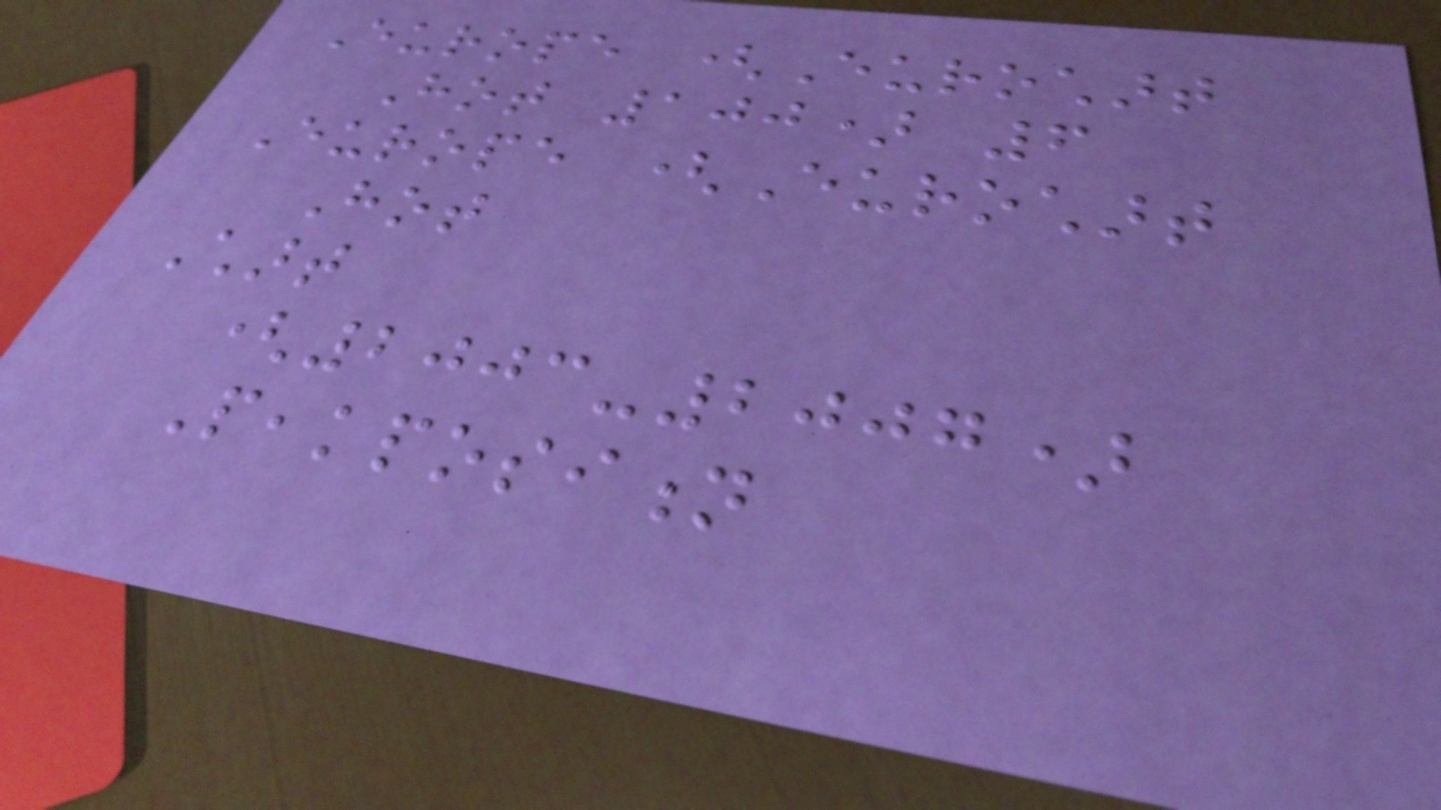Europe (Eurochart
Hot 100) 6
Europe (Eurochart
Hot
Chart
(2003-2007)
Peakposition
